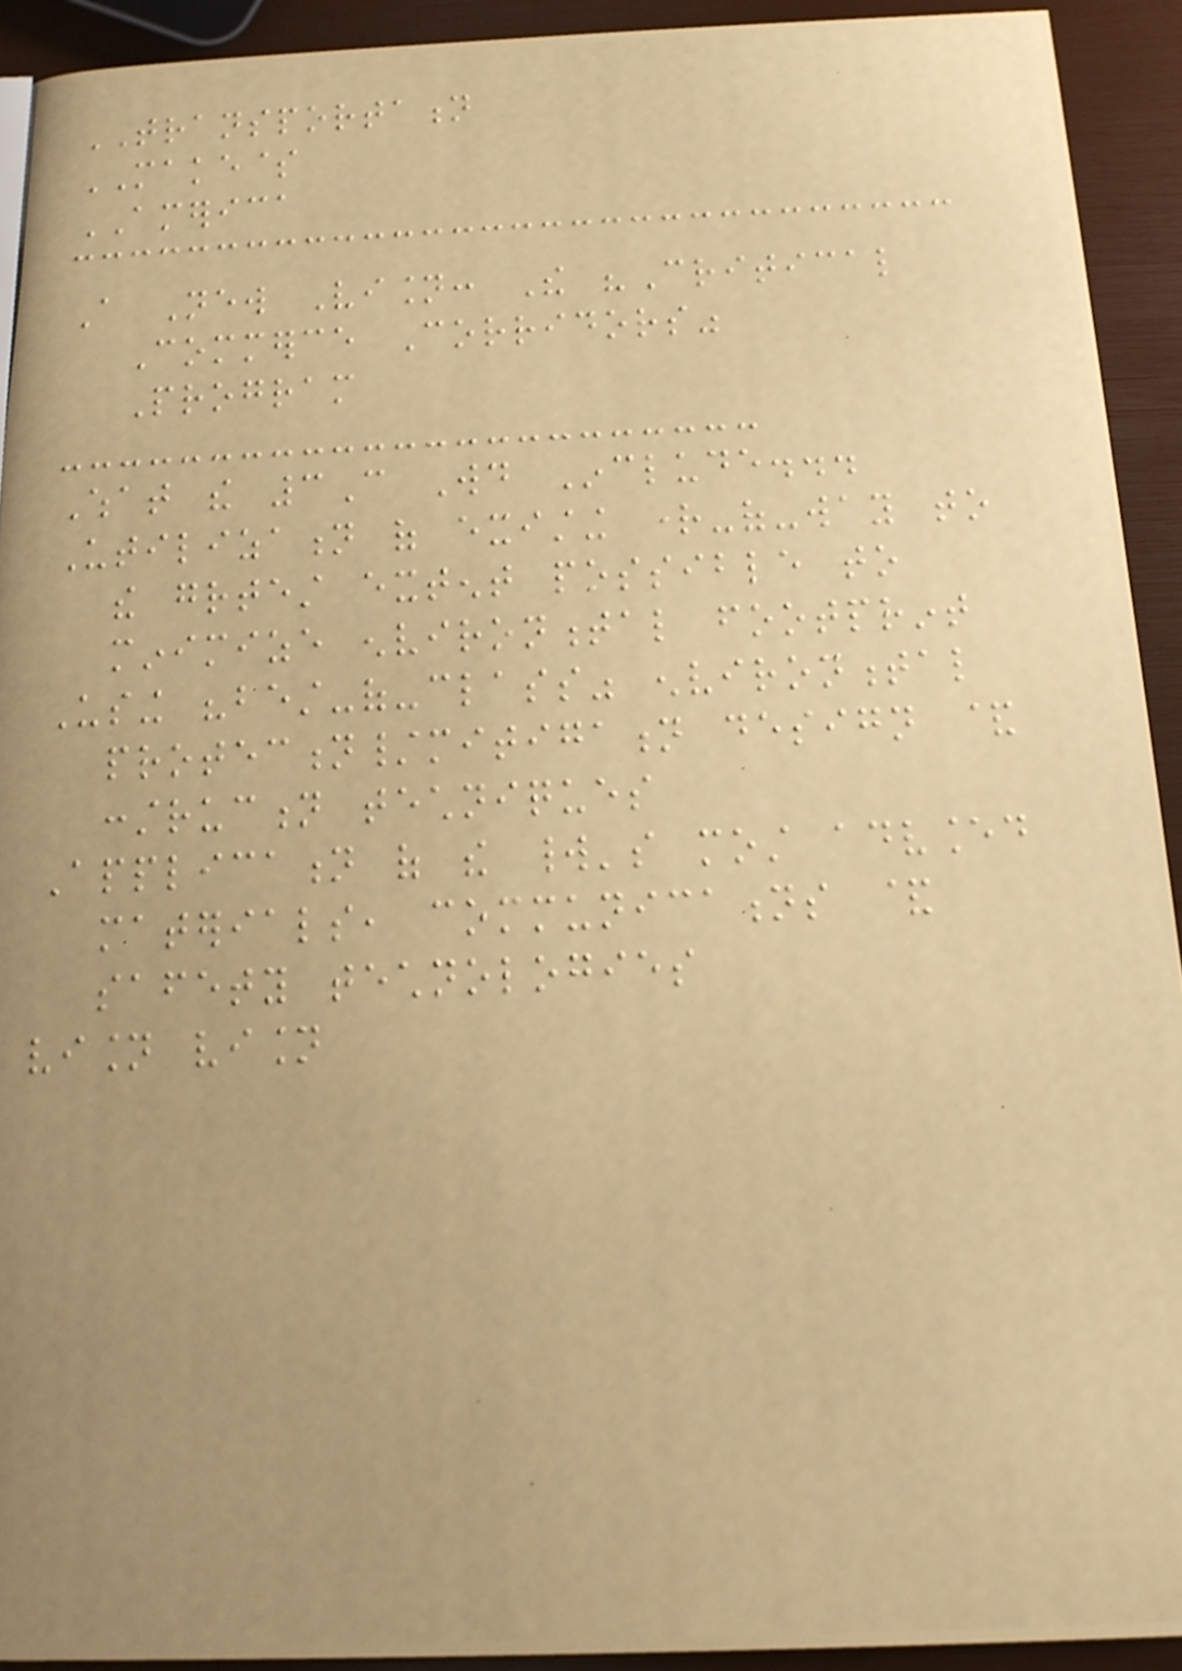TRANSPORTATION
MAKE$
AMERICA
A New Vision: The "Critical
Commerce Corridors"
Program
What the 3C Would Include...
Utilization of existing right-of-way to
the greatest extent possible to
minimize environmental footprint
Using "best-of-class" environmental
protection/mitigation design &
construction techniques
Application of the world's most advanced
materials, communications &
safety technologies
vision vision
